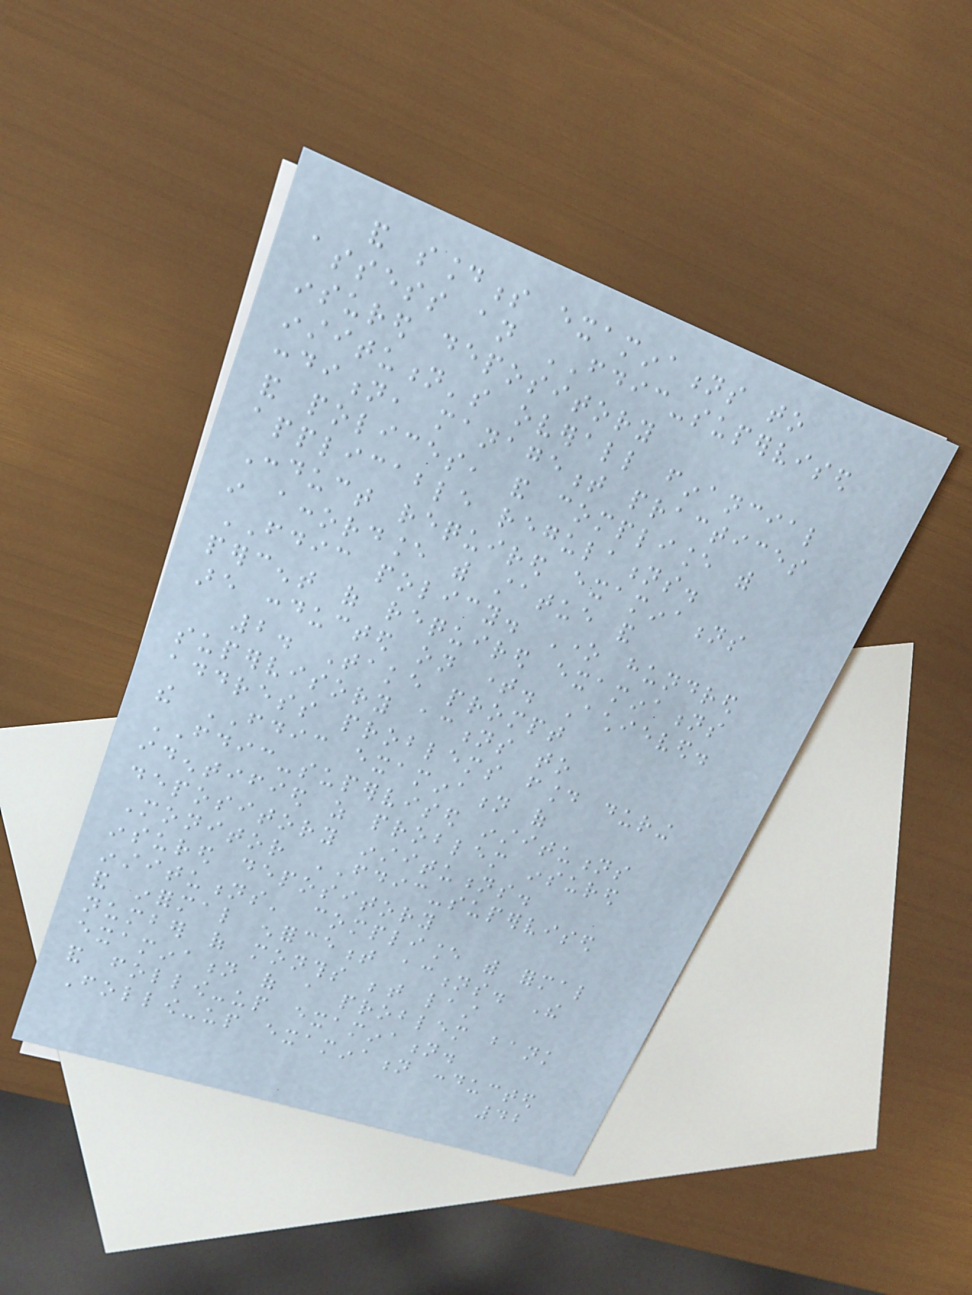and soundness examinations to
assess an FDIC-supervised
insured depository
institution's overall financial
condition, management practices
and polices, and compliance with
applicable regulations.
Conduct required examinations
in accordance with statue and
FDIC policy. One hundred
percent of required examinations
are conducted on time. Achieved.
2. Take prompt
supervisory actions to
address problems found during
the FDIC examination of
FDIC-supervised institutions
identified as problem insured
depository institutions.
Monitor FDIC-supervised
insured depository
institutions' compliance with formal
and informal enforcement actions. The
number of months between last
examination of a problem bank
and follow-up examination.
Follow-up examination conducted
42
